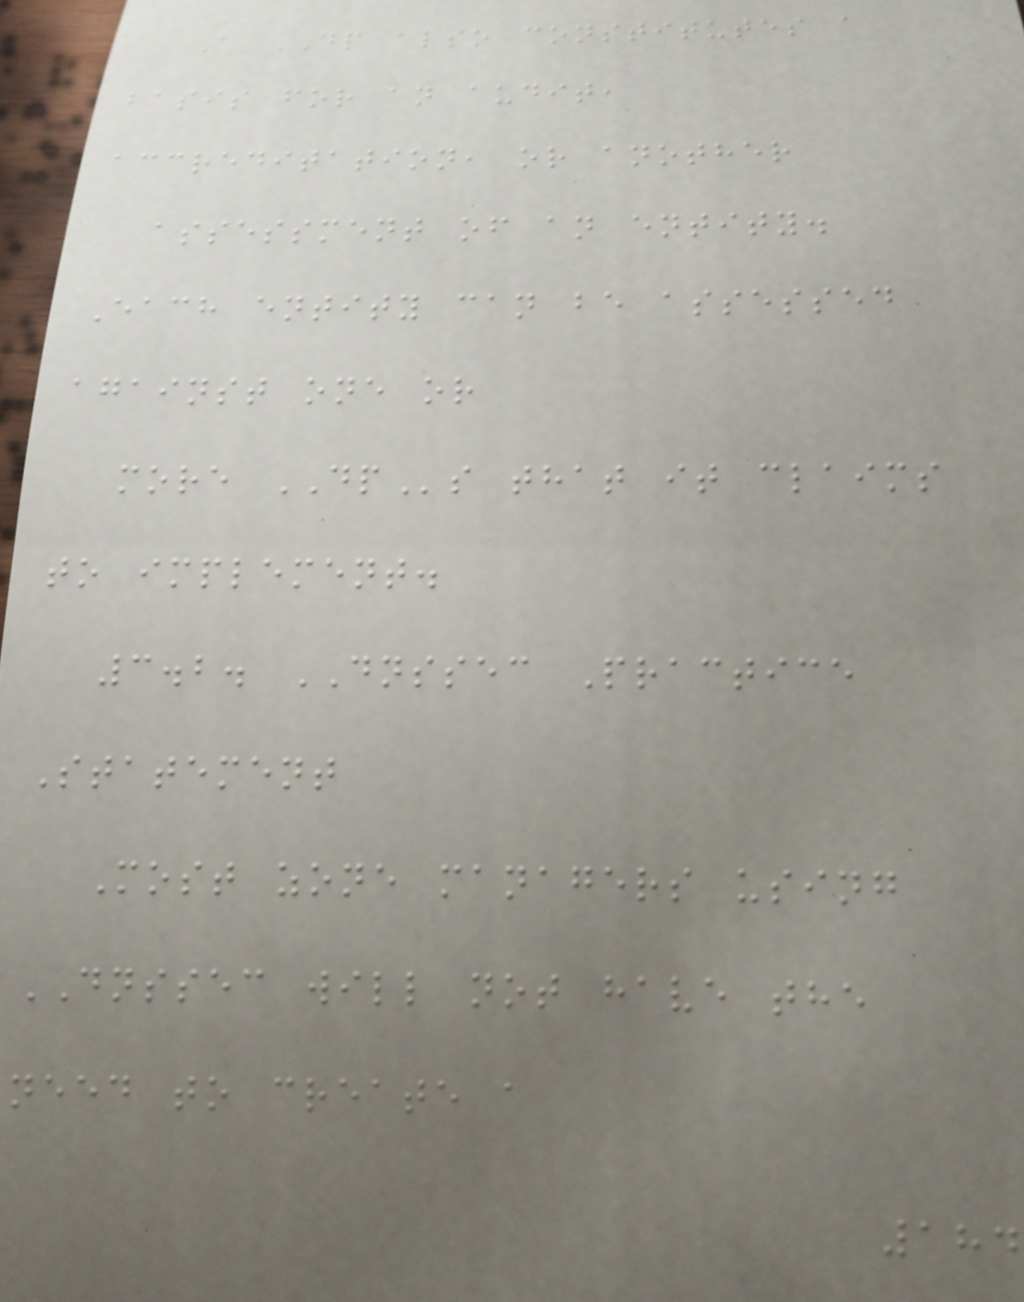A DP also constitutes a
basis for an audit,
accreditation, or another
assessment of an entity.
Each entity can be assessed
against one or
more DPs that it claims
to implement.
3.2. DNSSEC Practice
Statement
Most zone managers using
DNSSEC will not have the
need to create a
184
